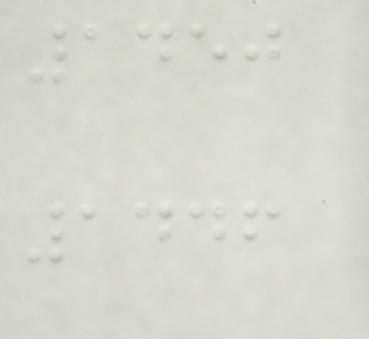1450
1446
